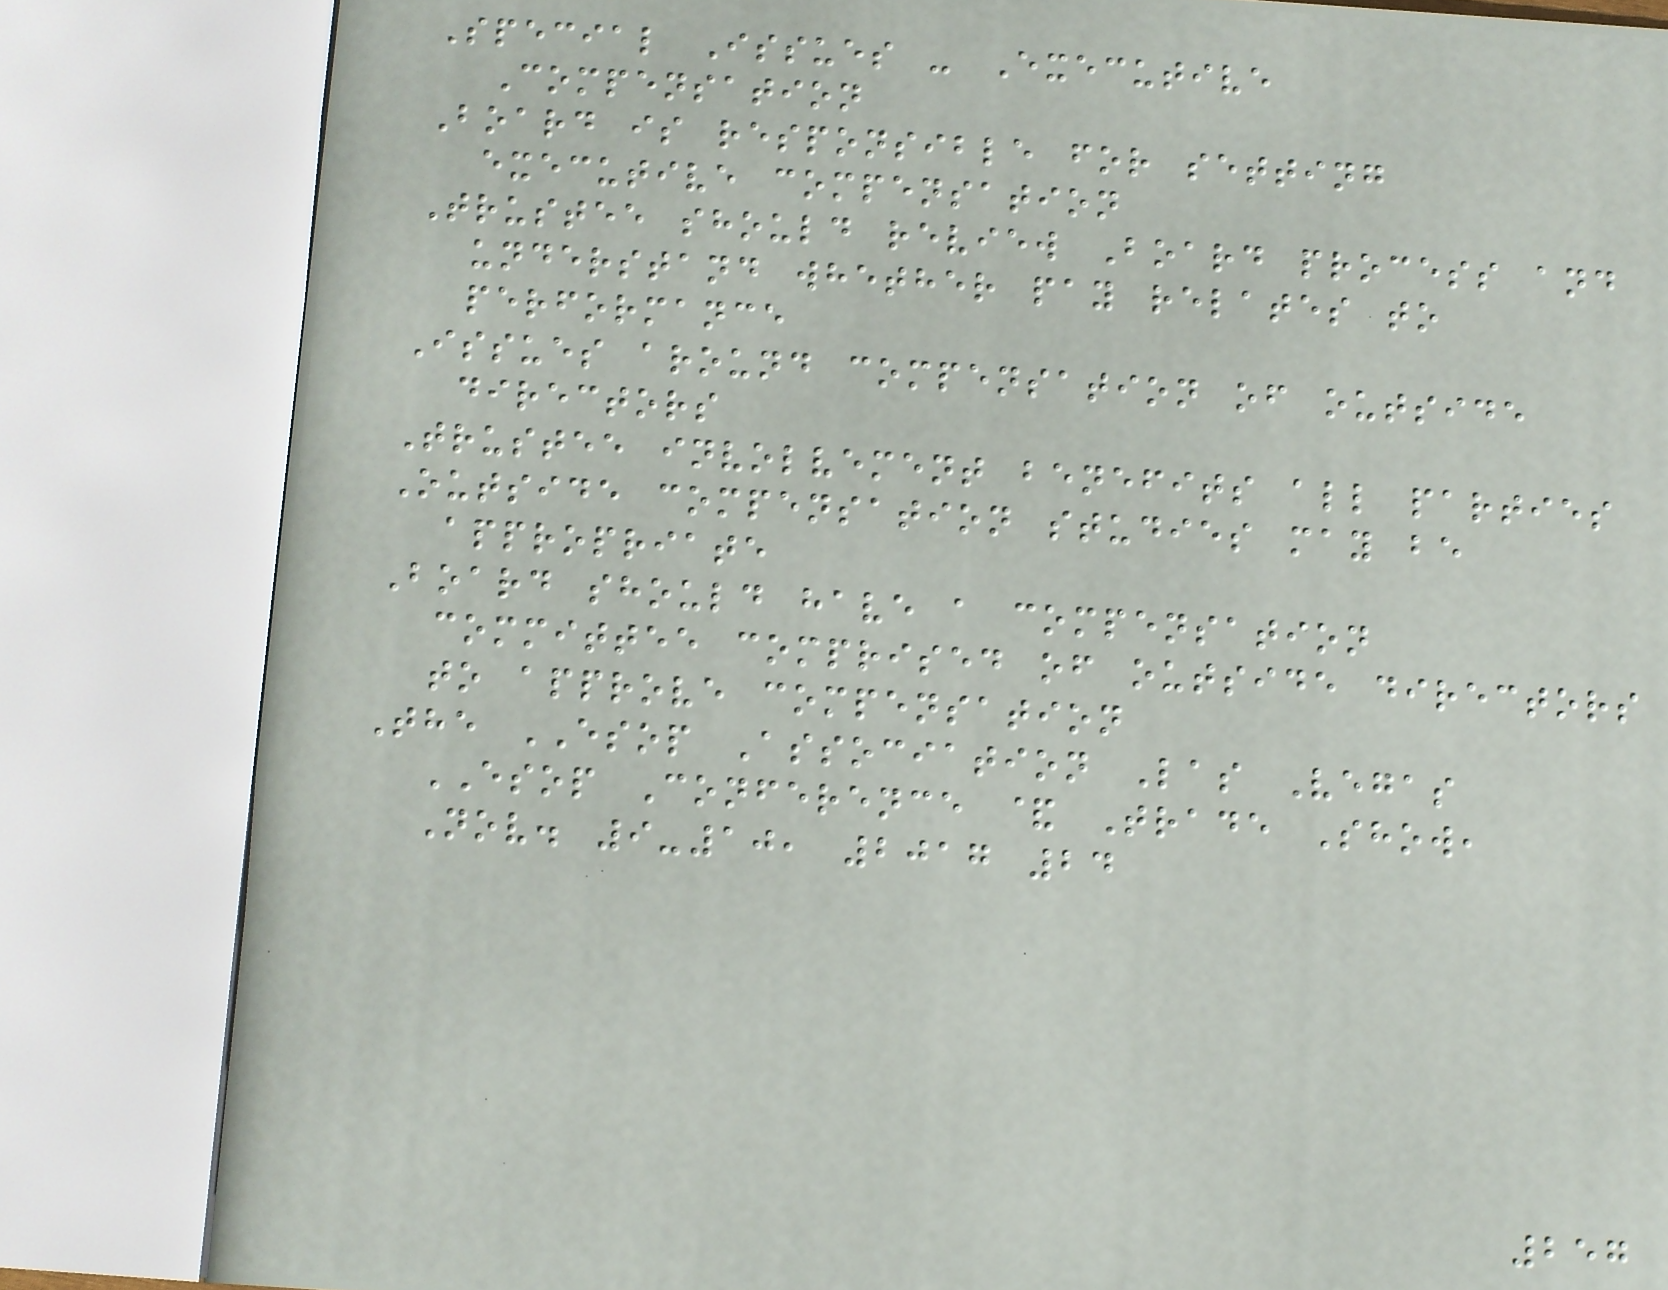Special Issues - Executive
Compensation
Board is responsible for setting
executive compensation
Trustee should review Board process and
understand whether pay relates to
performance
Issues around compensation of outside
directors
Trustee involvement benefits all parties
Outside compensation studies may be
appropriate
Board should have a compensation
committee comprised of outside directors
to approve compensation
The ESOP Association Las Vegas
ESOP Conference & Trade Show,
Nov. 9-10, 2017 24
257
